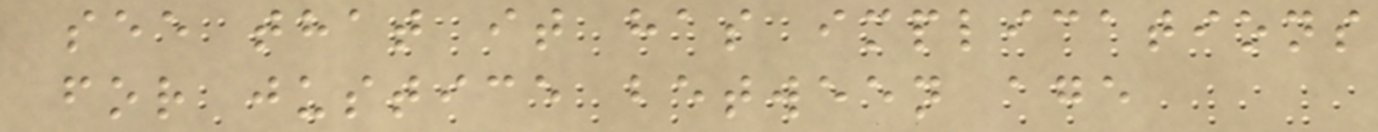see that it has implications
for justice between age
